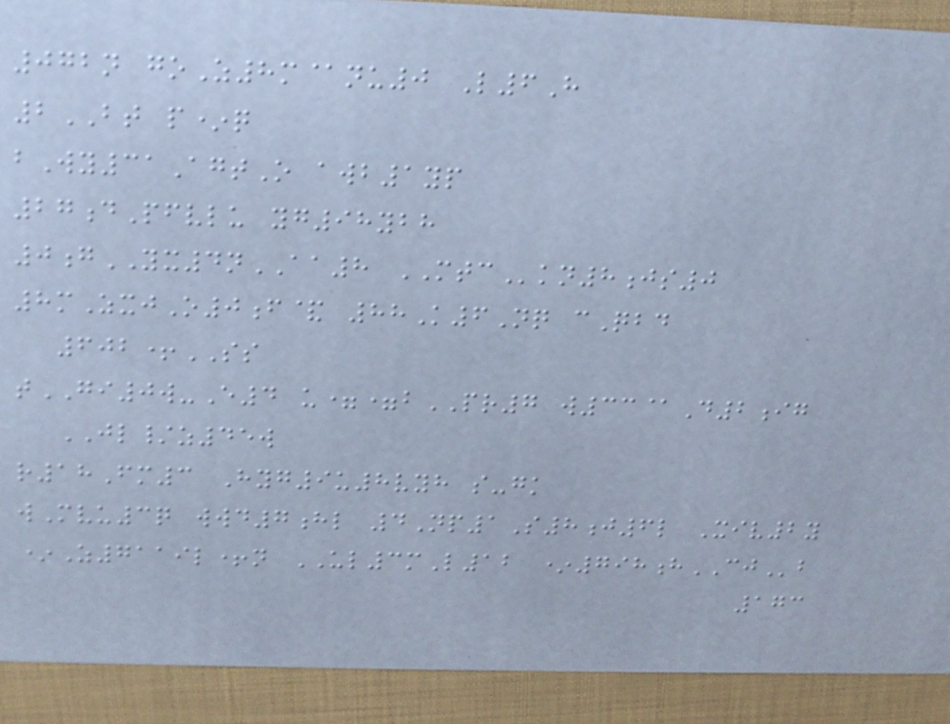072n goZ8m@nu0 L6H
2BT p*q
bWy31AgtO awb1yp
27dPfvlu yg98ybh
0gYX4nAA8 MTCkn8js0
8mZxjO0f& 88K6Nq cQbd
602+SS
tGI0w-E4 u==bPR7 w33@D2ig
JL/z45w
r18Fm3 Hyg9u8vyh s-gk
wMvu3q wwd7hl 4Np1S8j6l Xiv2y
*Z7119l+n UL3mL12 *798hCJb
173
